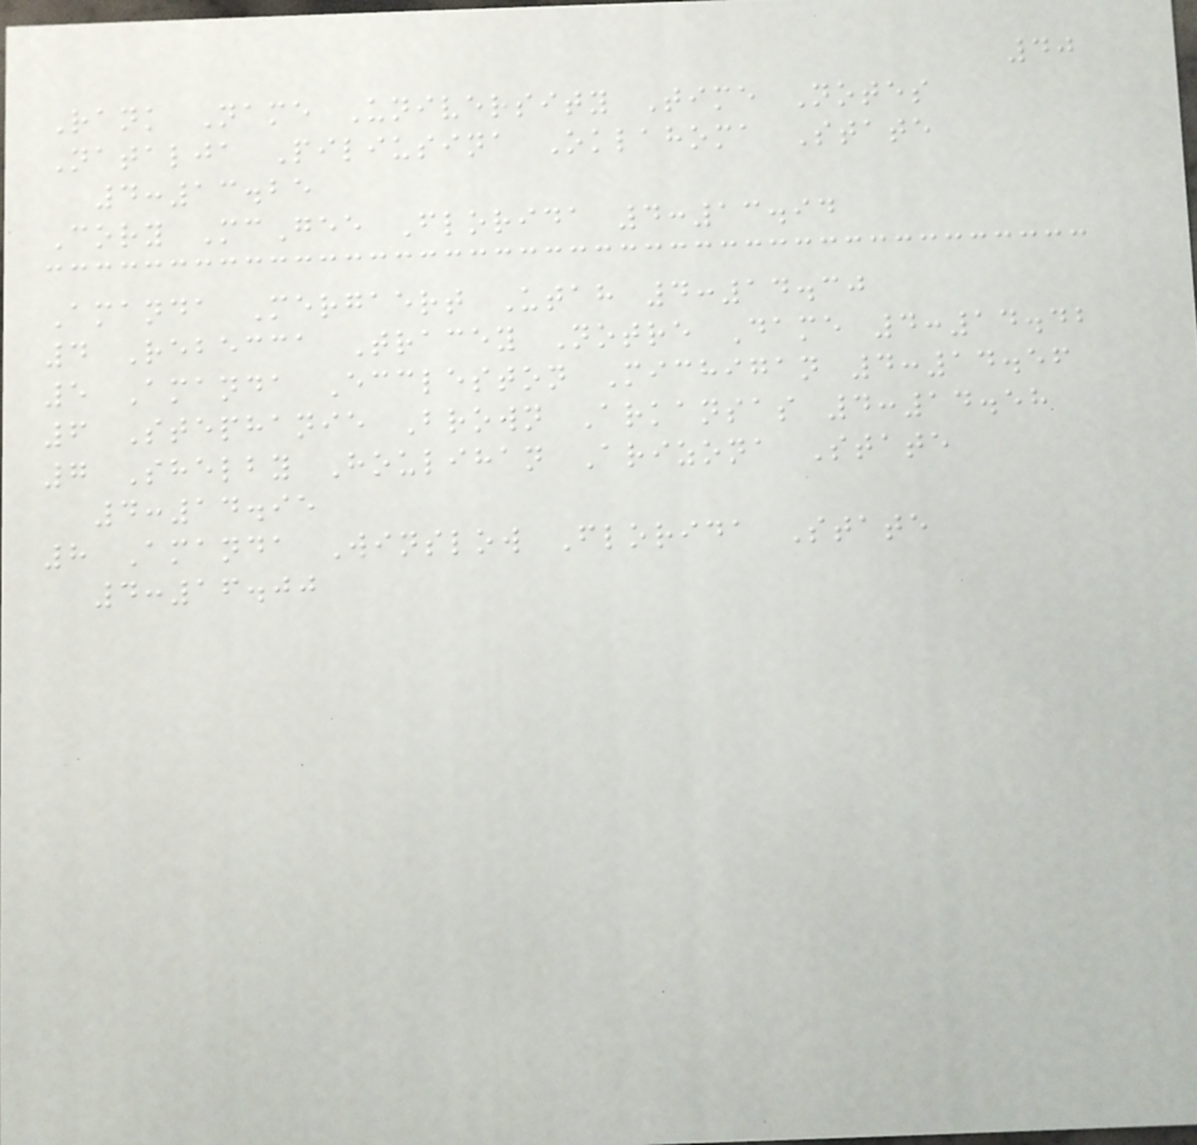40
Rank Name University Time Notes
Natalja Piliusina Oklahoma State
4:13.25
Cory McGee Florida 4:13.94
Amanda Mergaert Utah 4:14.30
4 Rebecca Tracey Notre Dame 4:14.42
5 Amanda Eccleston Michigan 4:14.56
6 Stephanie Brown Arkansas 4:14.58
7 Shelby Houlihan Arizona State
4:14.95
8 Amanda Winslow Florida State
4:16.00
